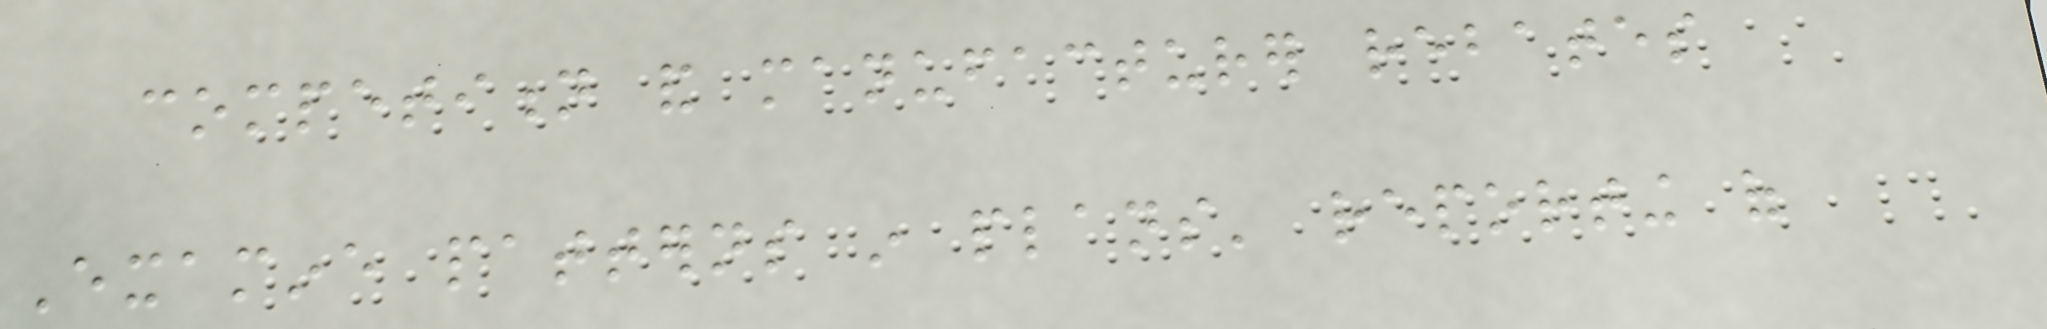competition and manufacturer rebates
Examine patterns in plans' reporting of
